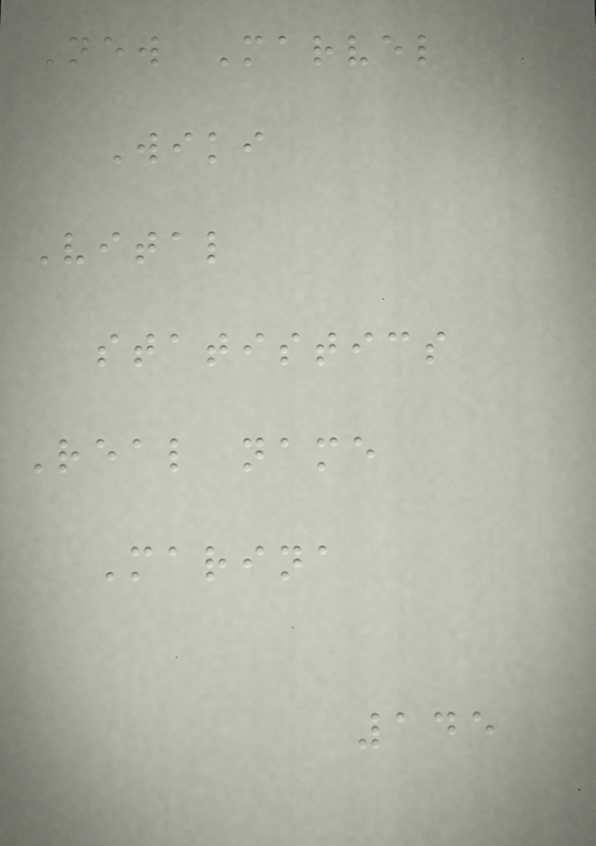New Marvel
Wiki
Vital
statistics
Real name
Marina
145
